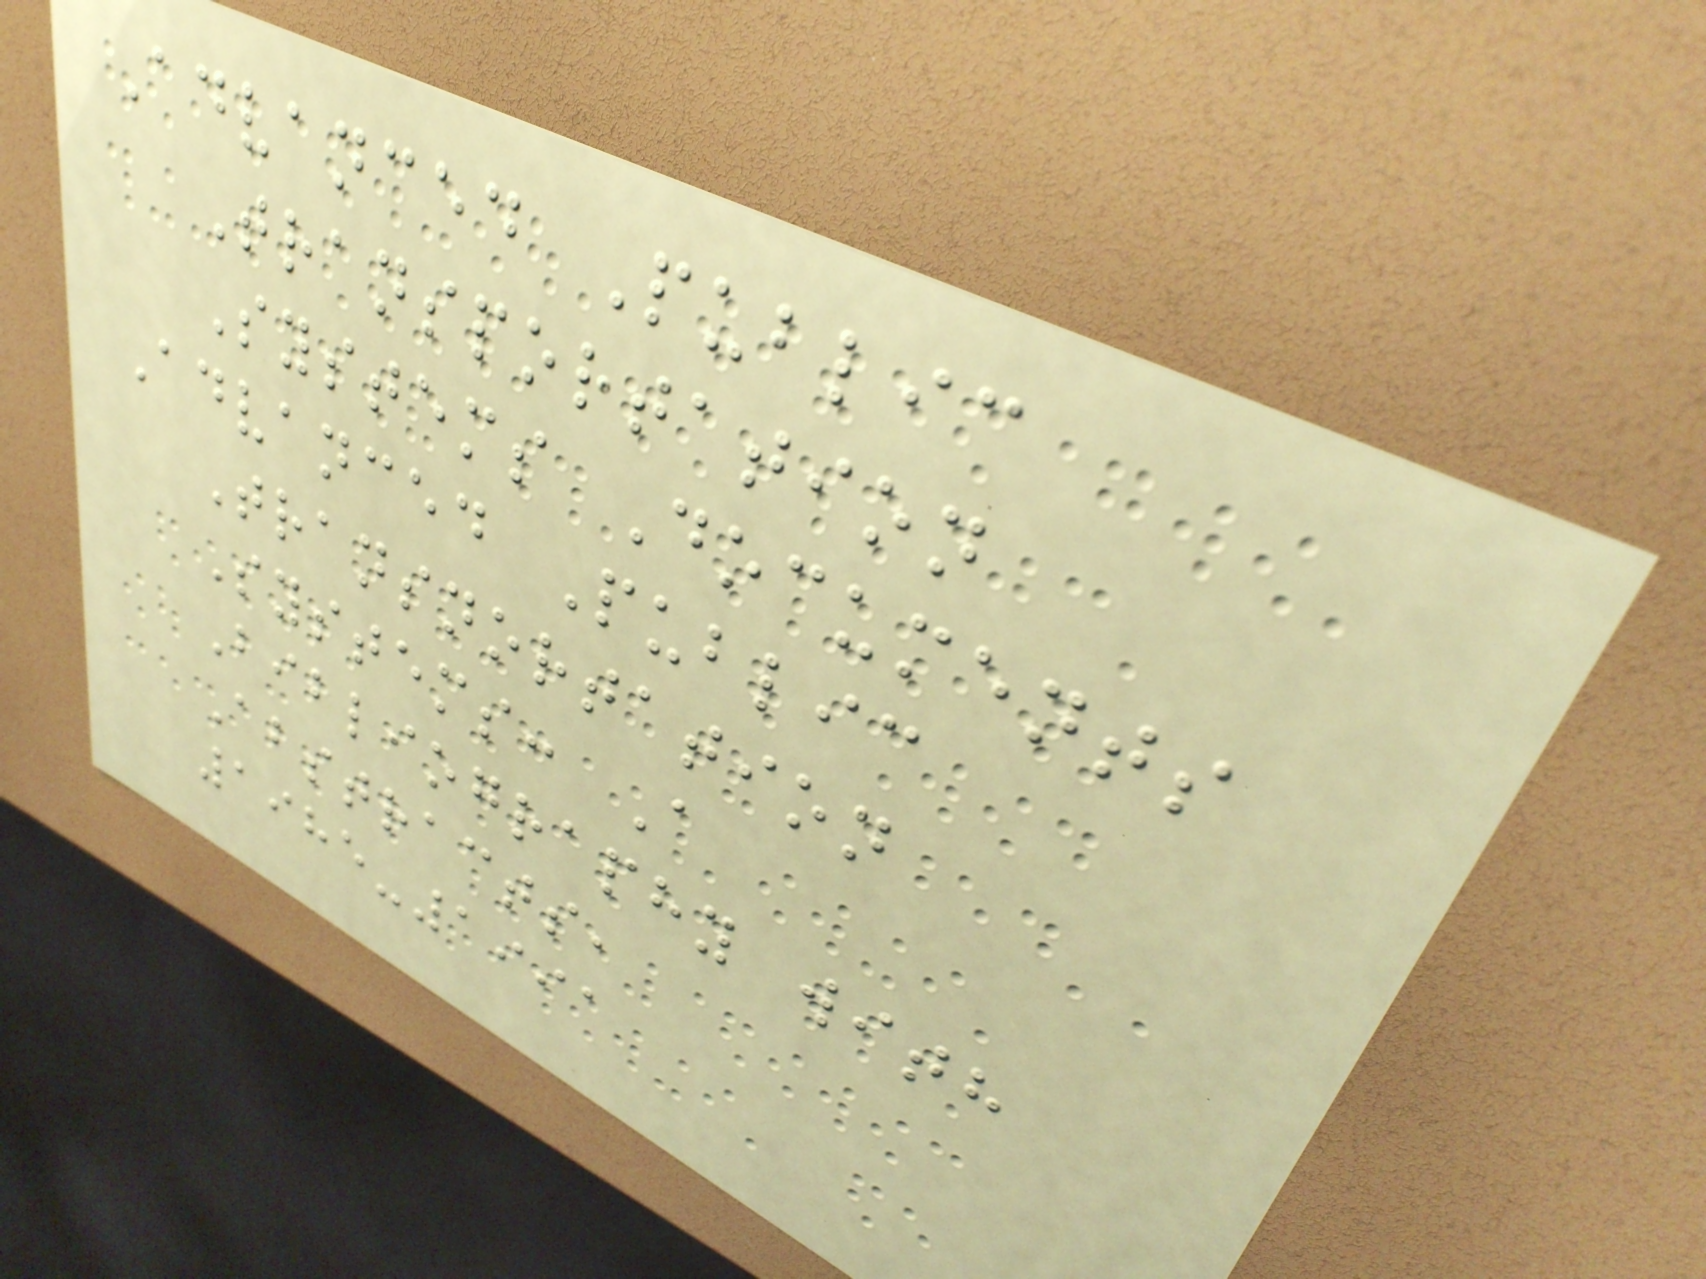Advanced Public
Transportation
Systems Documents
Advanced Public
Transnortation
Systems: A
Bibliography with
Abstracts,
1985-1991
